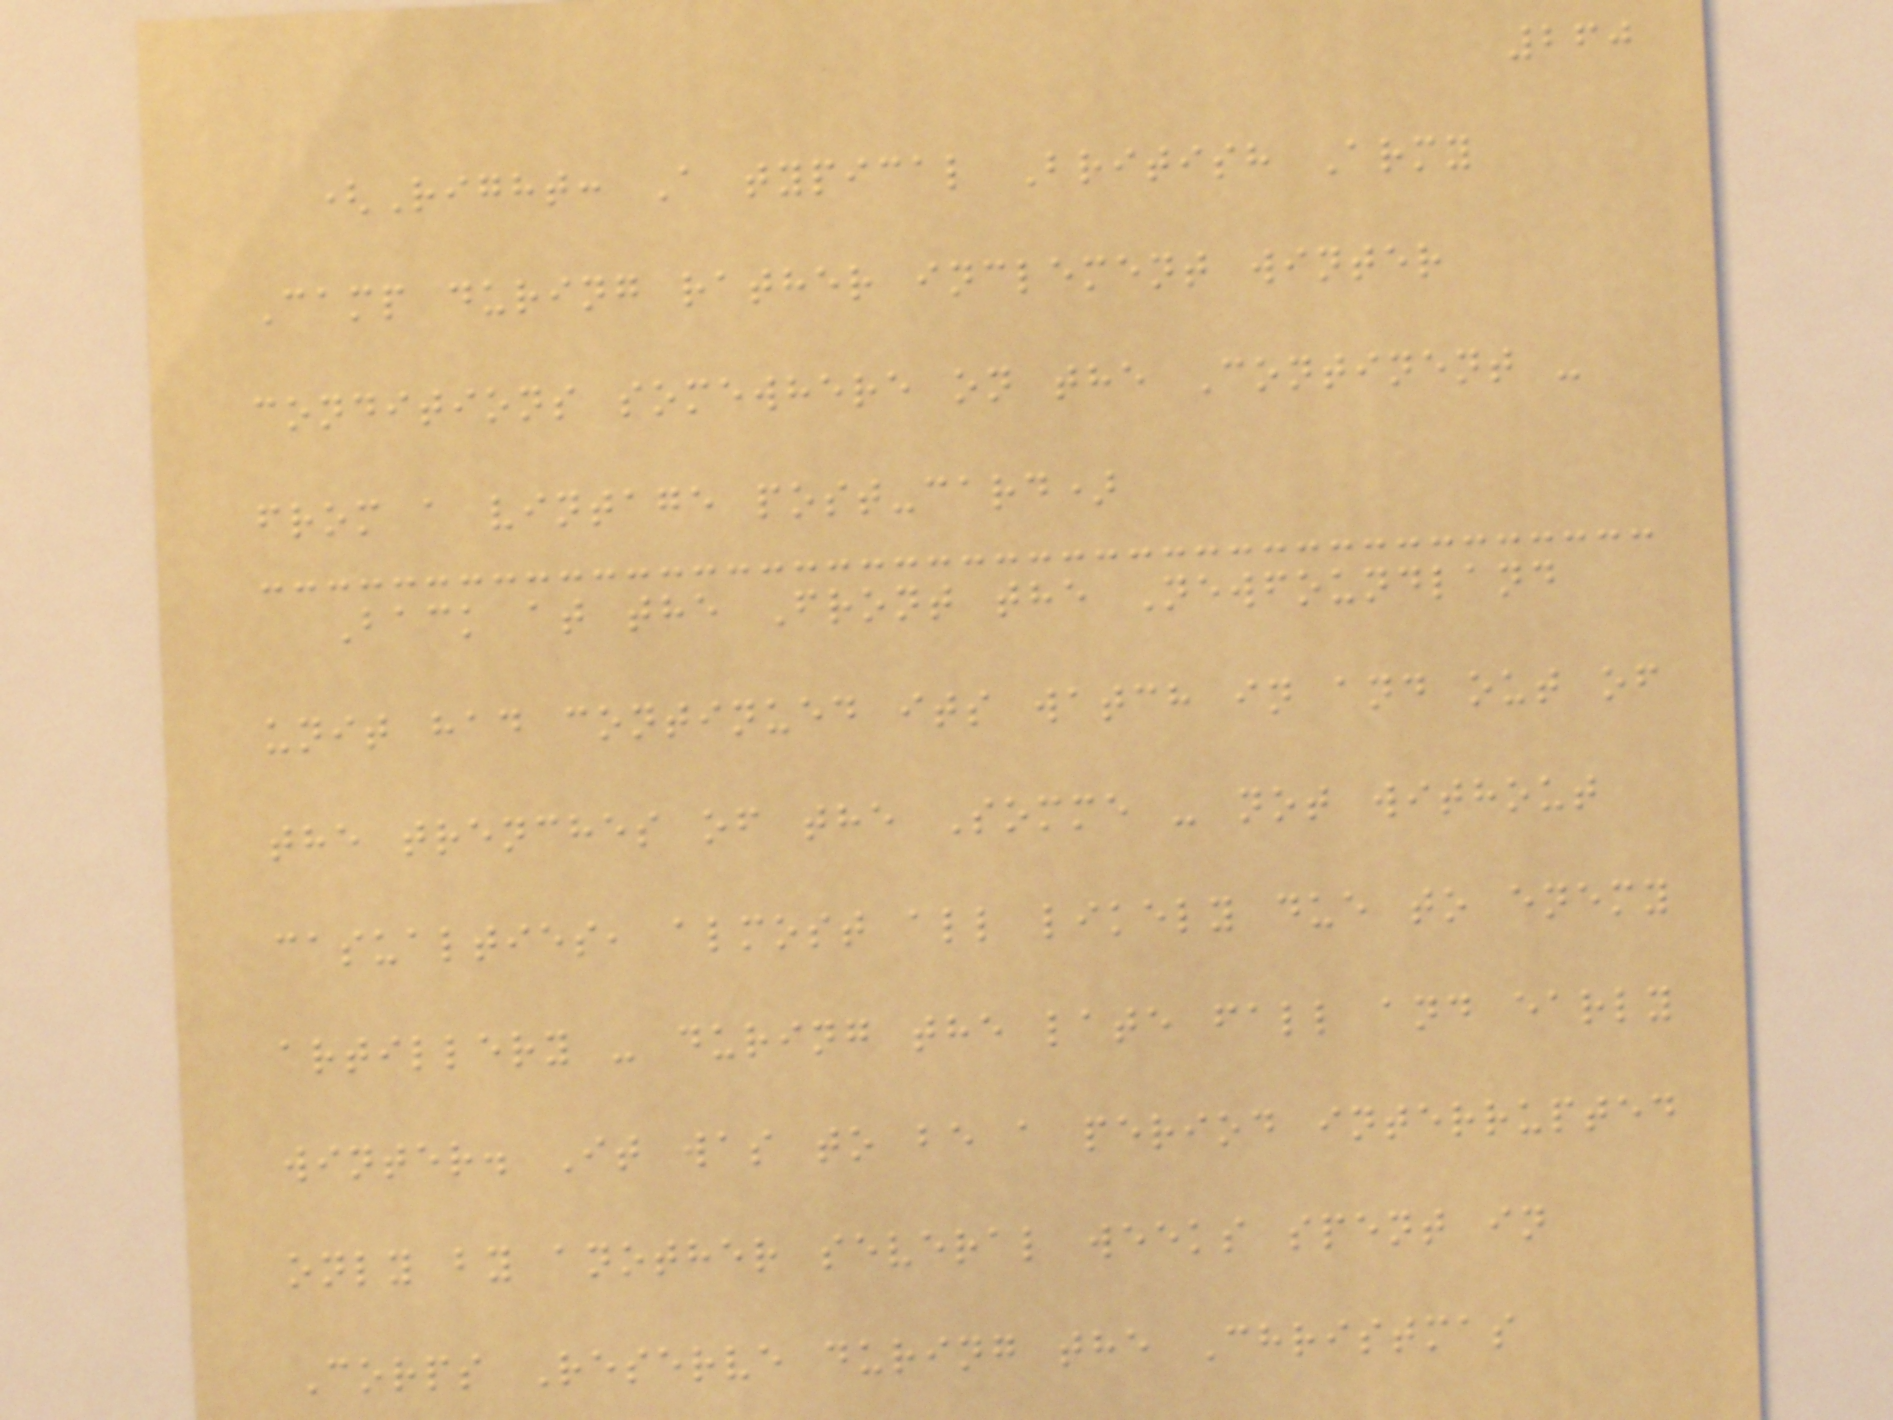260
(Right: A typical British Army
Camp during rather inclement winter
conditions somewhere on the Continent -
from a vintage post-card)
Back at the Front the Newfoundland
unit had continued its watch in and out of
the trenches of the Somme - not without
casualties, almost all likely due to enemy
artillery - during the late fall and early
winter. It was to be a period interrupted
only by another several weeks spent in
Corps Reserve during the Christmas
